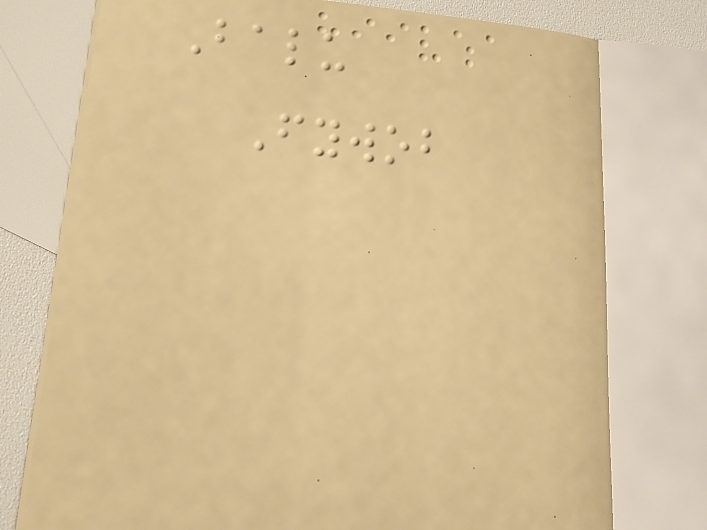Balu
Fywob
